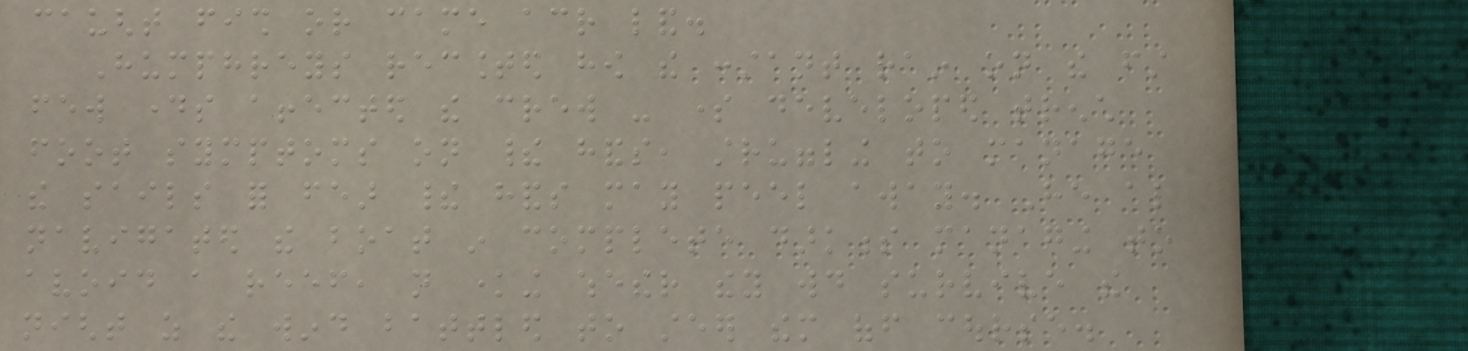caught fish or came across land.
Humphreys recounted how the constant rain on the first
few days affected the crew - some developed trench
foot symptoms on their hands, struggling to manage
the sails for fear their hands may peel away. He also
navigated the boat in complete darkness managing to
avoid a reef, not knowing whether they would survive the
night as the wind battled to steer them off course.
